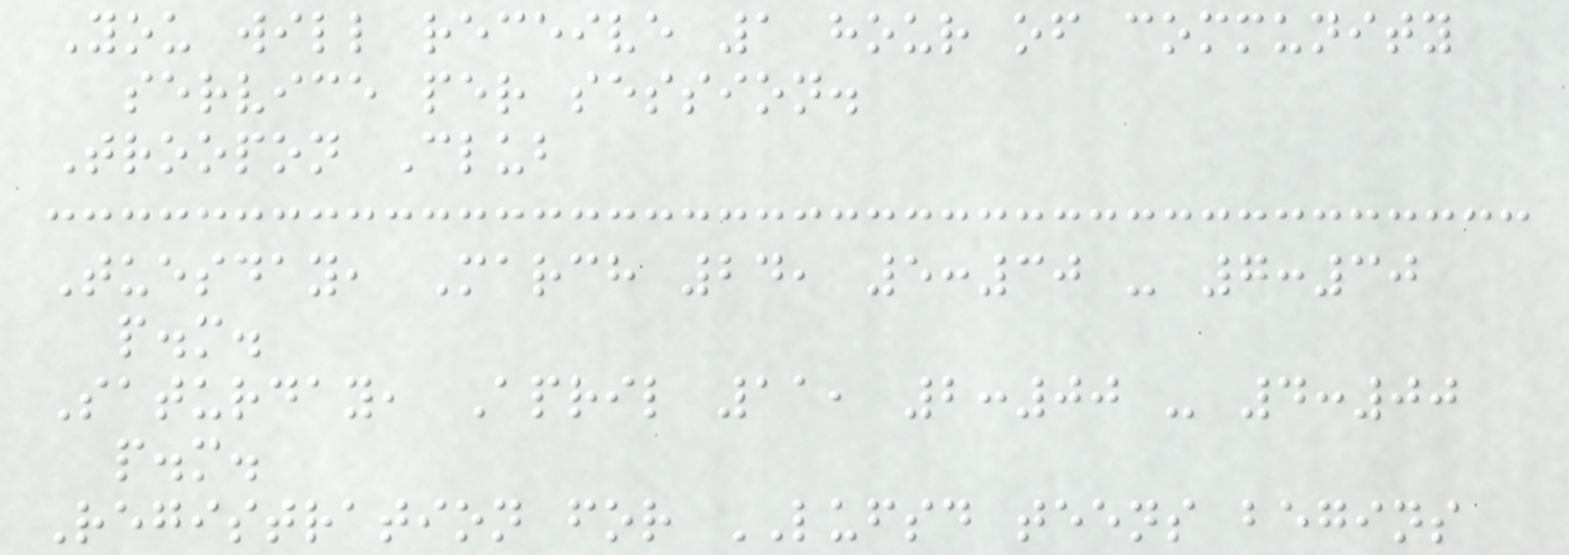You will receive 1 hour of community
service per session.
Troopon Club
Tuesday, March 24, 5:30 - 7:30
p.m.
Saturday, April 11, 2:00 - 4:00
p.m.
Registration for LUFSD teens begins
